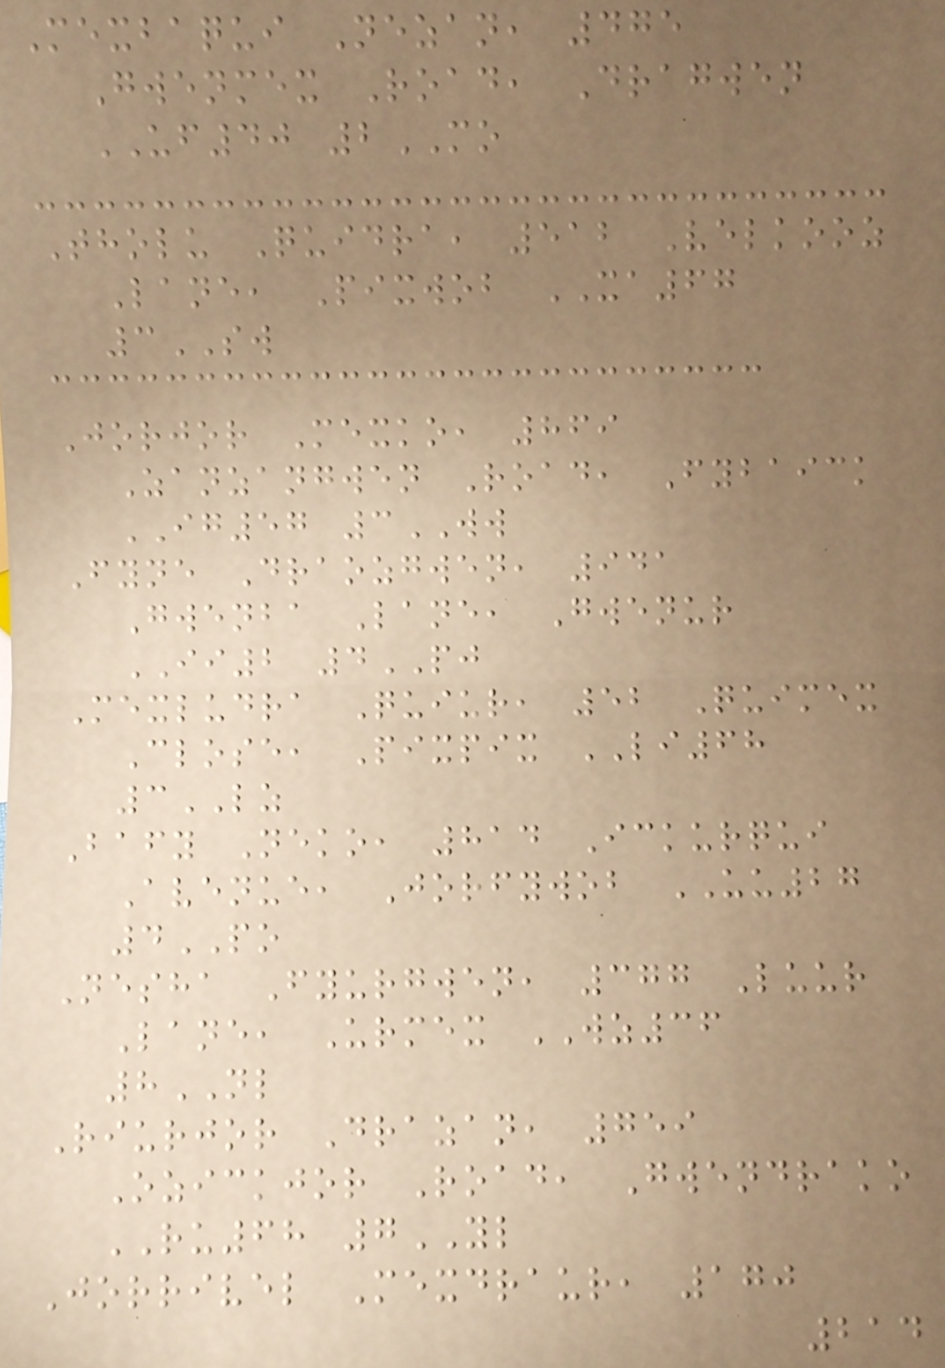Mexbaqui Nezan, 475
Gwenmex Road, Dragwen
UF40 2MO
Tholu Quidra, 512 Velkooz
Lane, Pixwob XA67
3SW
Jorjor Mexko, 869
Zanzangwen Road, Fybaick
IG57 3WW
Fyne Draozgwen, 941
Gwenba Lane, Gwenur
II2 4PJ
Mexludra Quiur, 52 Quimex
Close, Pixpix LI68
3LZ
Bafy Neko, 814 Ickurqui
Avenue, Jorfywob UU27
4PO
Nesha Fyurgwen, 377 Luur
Lane, Urmex WZ36
8NL
Riurjor Drazan, 759
Ozickjor Road, Gwendrako
RU68 7YL
Jorrivel Mexdraur, 170
214
